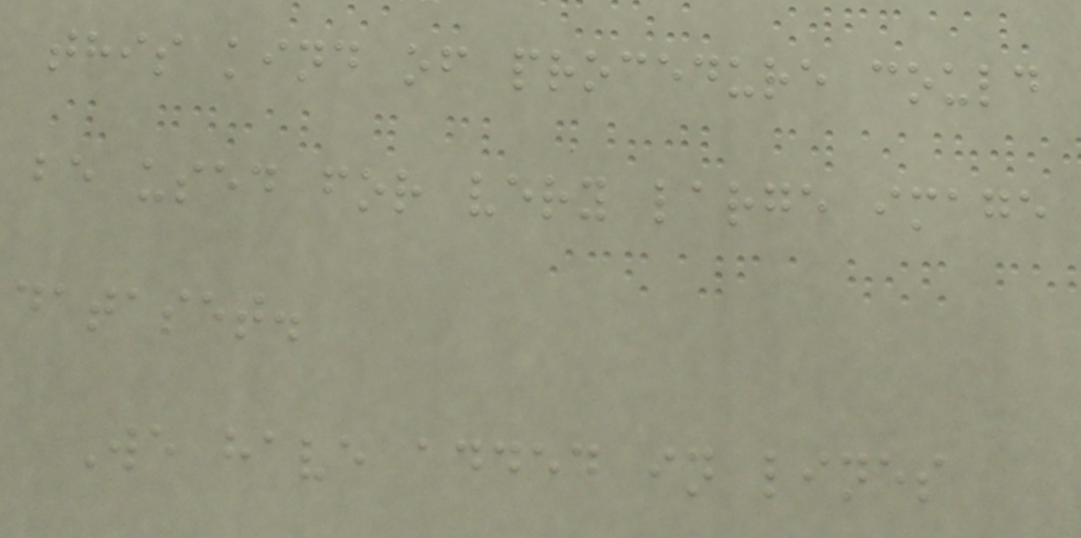this kind of procedure could
be used for very large image
dataset.
We have added in lines
